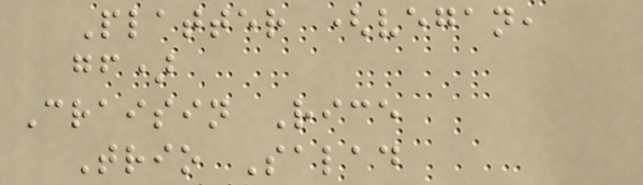Platter (vegan,
gf)
Craisin Rice
Trio Salad
